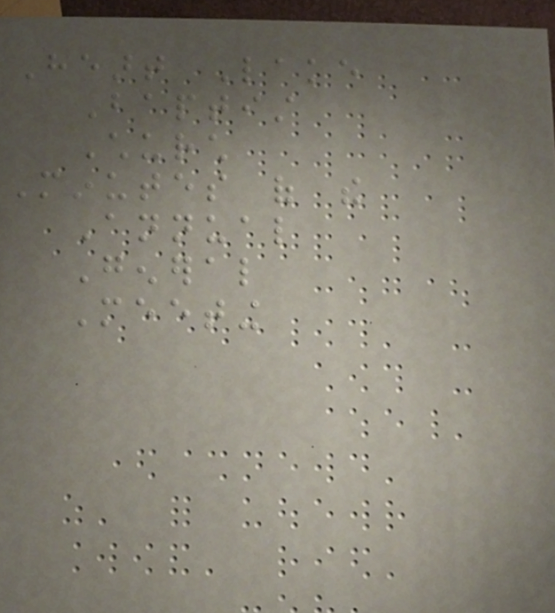Heart Lake
Baptist
Church
Minutes of the
Annual
General
Meeting
